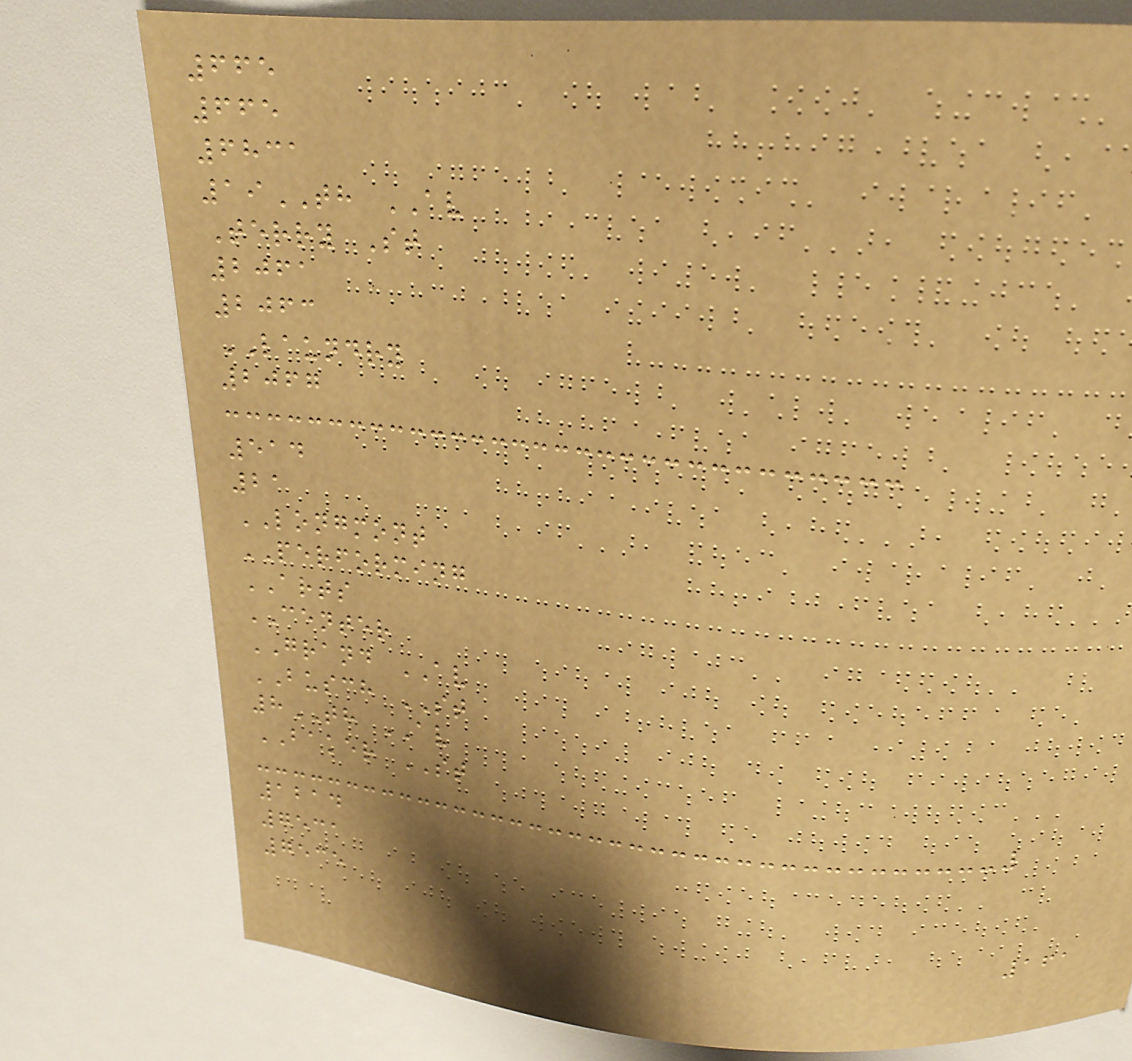665
665
6831
19TH AV
Terry St
2061
2063
LAUNDRY
2067
514
21
LONGMONT
PERFORMING
ARTS
CENTER
GRAND AV
BUSCH ST
8TH AV
BAKER ST
1214
7531
7535
161
